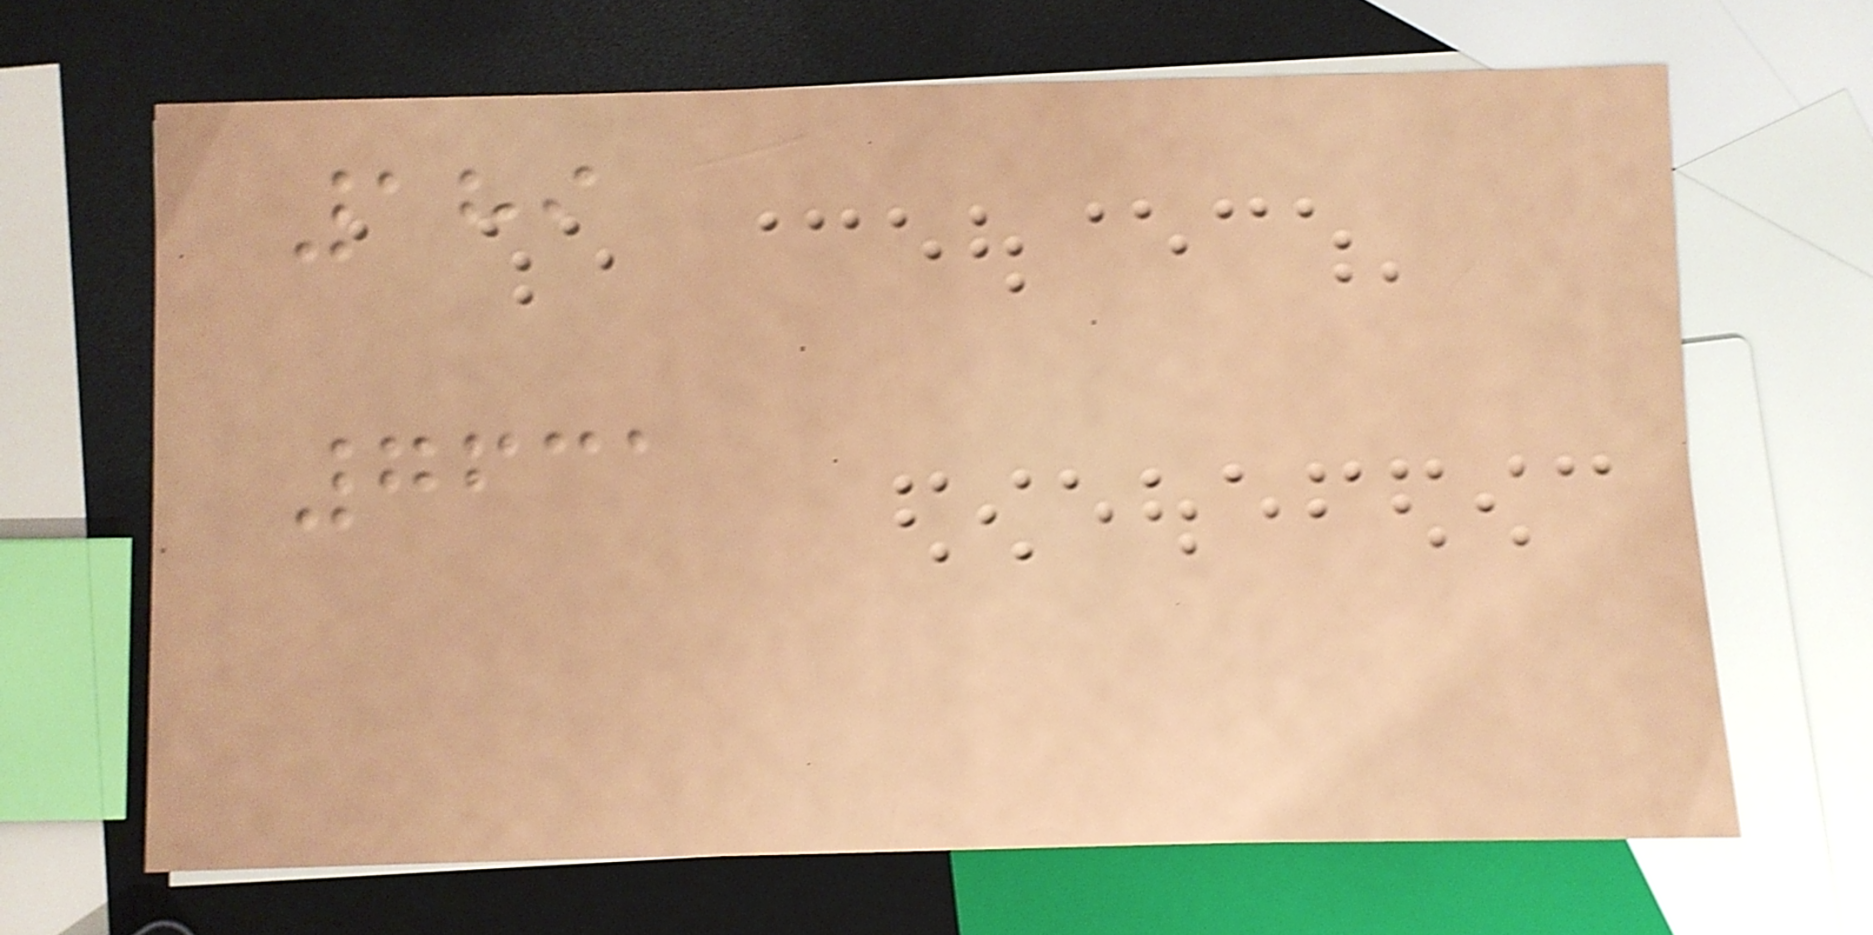189
7631
